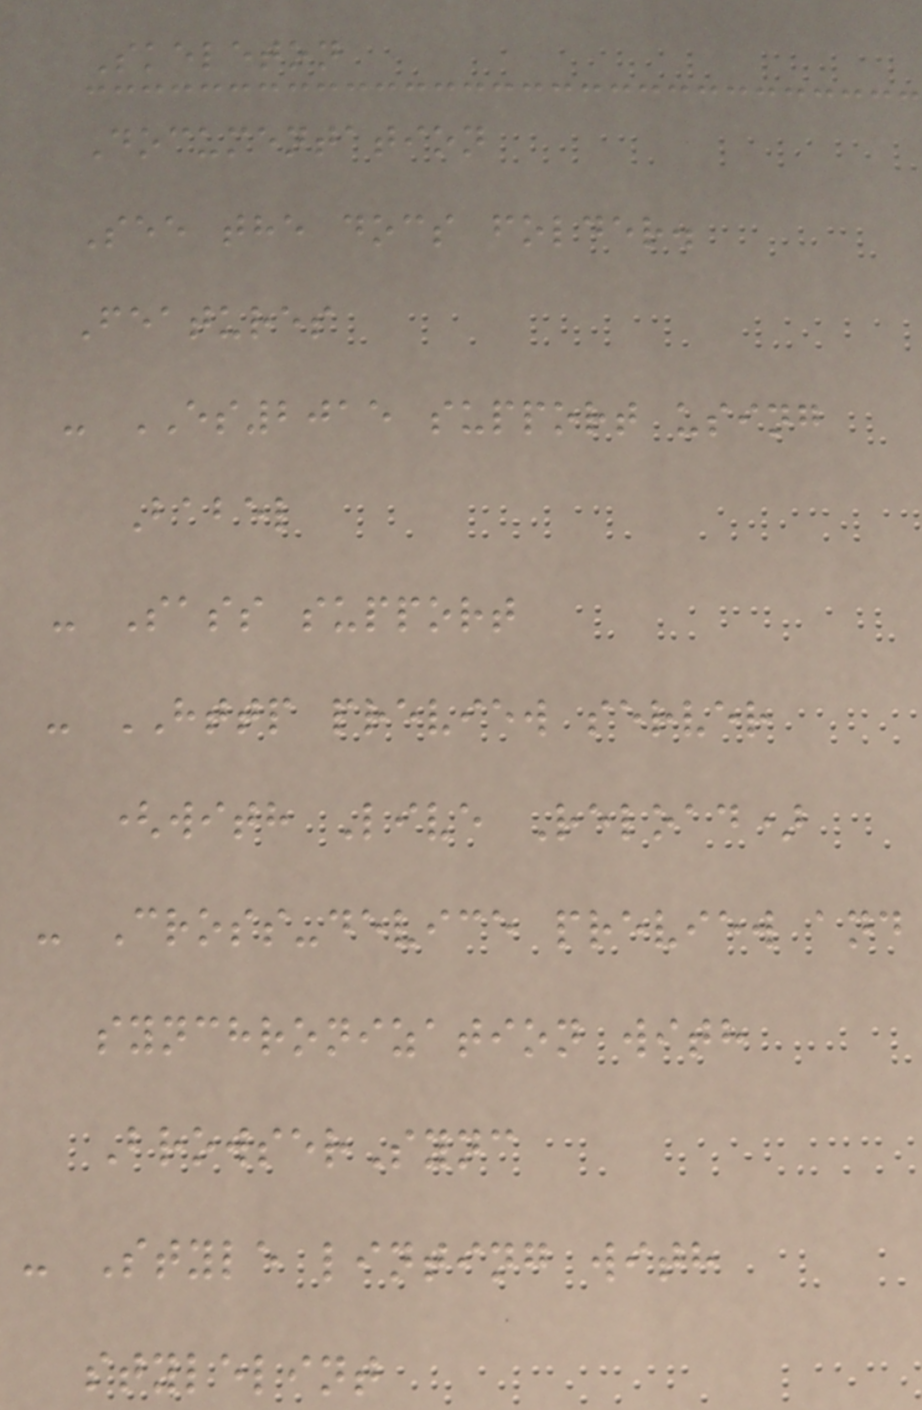Skeleton
Documentation
See the docs folder.
Features
- ES2015 support using
Babel
- Sass support
- HTTP preview server
(with Live Reload)
- Cross-device preview and
synchronization with
BrowserSync
- Style linting with
stylelint
